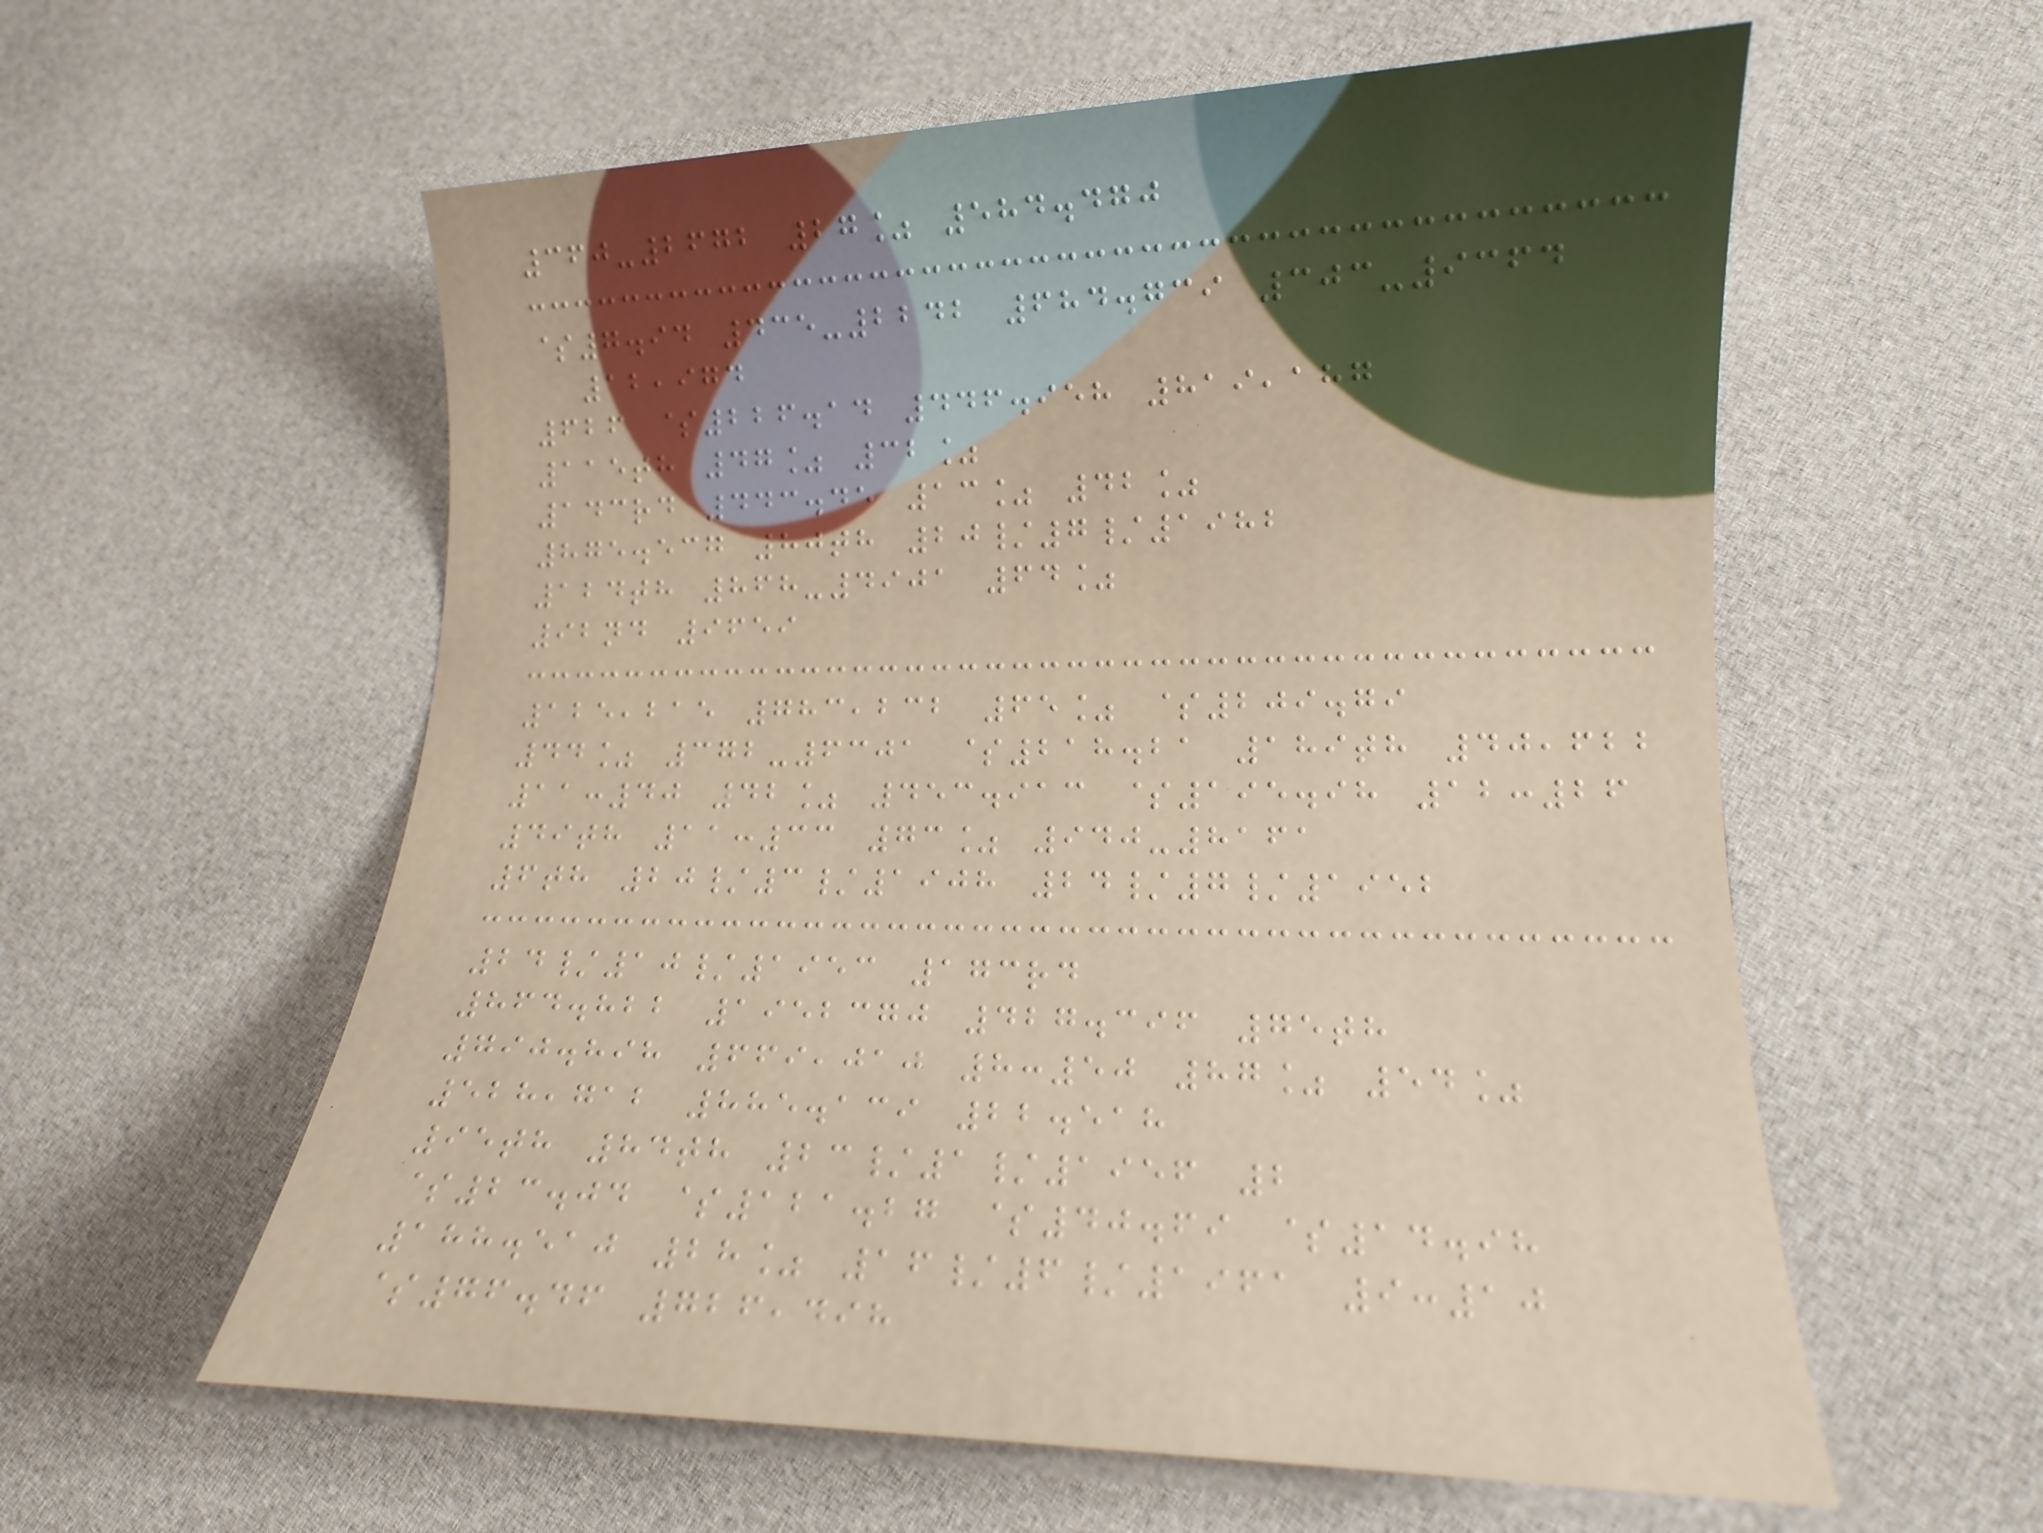360-2672 27% 584.470
$7.94 435-2242 684.739 303-9364
12,974
626 $226.14 446.958 819,187
115th 47% 32%
143rd 443.45 13% 42%
875.537 80th 20/7/1982
124th 868-4901 64%
92nd 9659
125,215 783,232 65% $209.79
44% 372-6301 $218.21 189th 40,622
11:40 42% 453.913 $195.98 12:26
49th 11:33 73% 940-8161
6th 20/3/1908 24/7/1952
24/10/1953 173rd
864.822 1952370 427.396 75th
790.898 669,010 8:50 87% 54%
528,712 885.139 22.518
95th 84th 23/1/1956 2
$23.04 $121.27 $40.69 $14.98
188.510 28% 16/6/1961 9:10
$76.46 726,498
